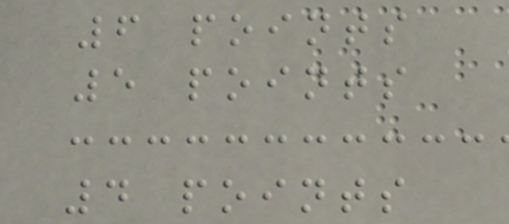6 points
5 points
4 points
